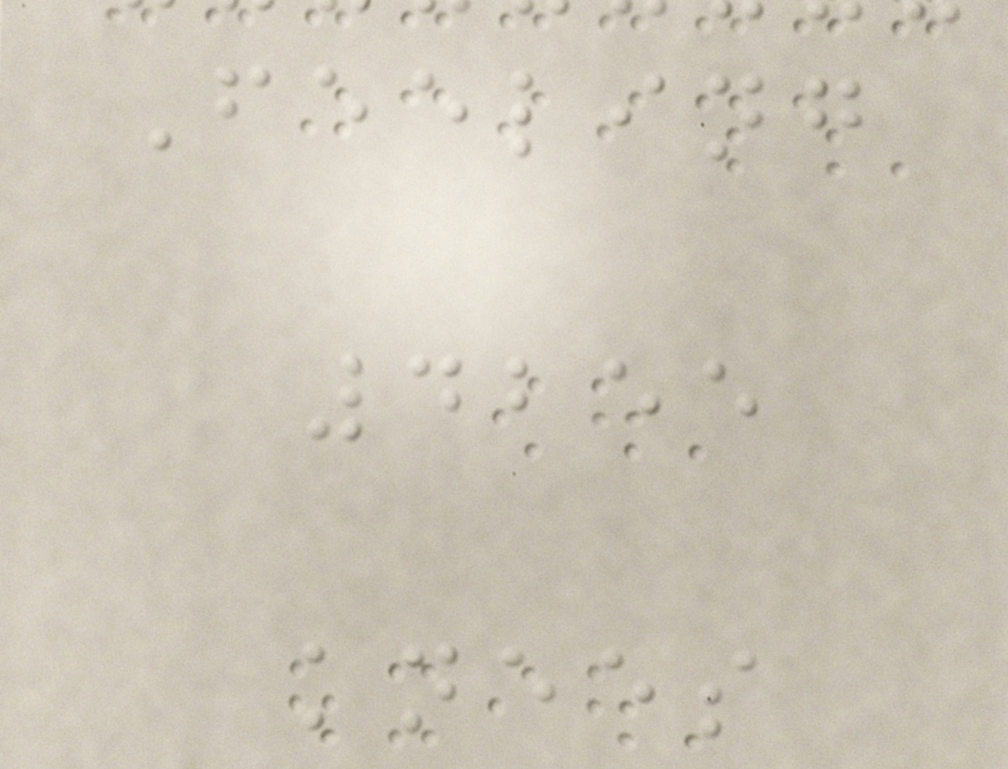Feeling
4255
knees
